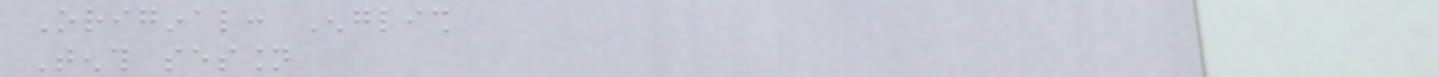Original: English
Tenth session
